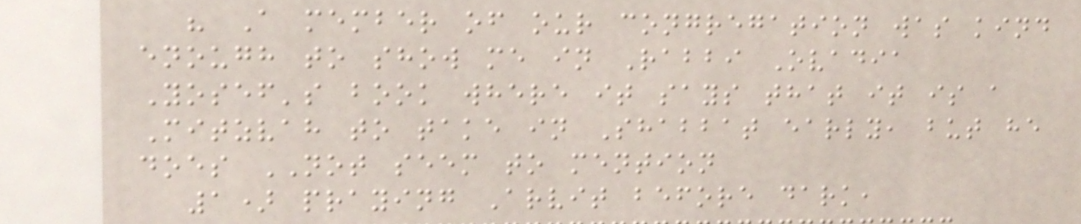" A member of our congregation was kind
enough to show me in Rabbi Ovadia
Yosef's book where it says that it is a
Mitzvah to take in Shabbat early, but he
does NOT seem to mention
1) praying Arvit before dark,
